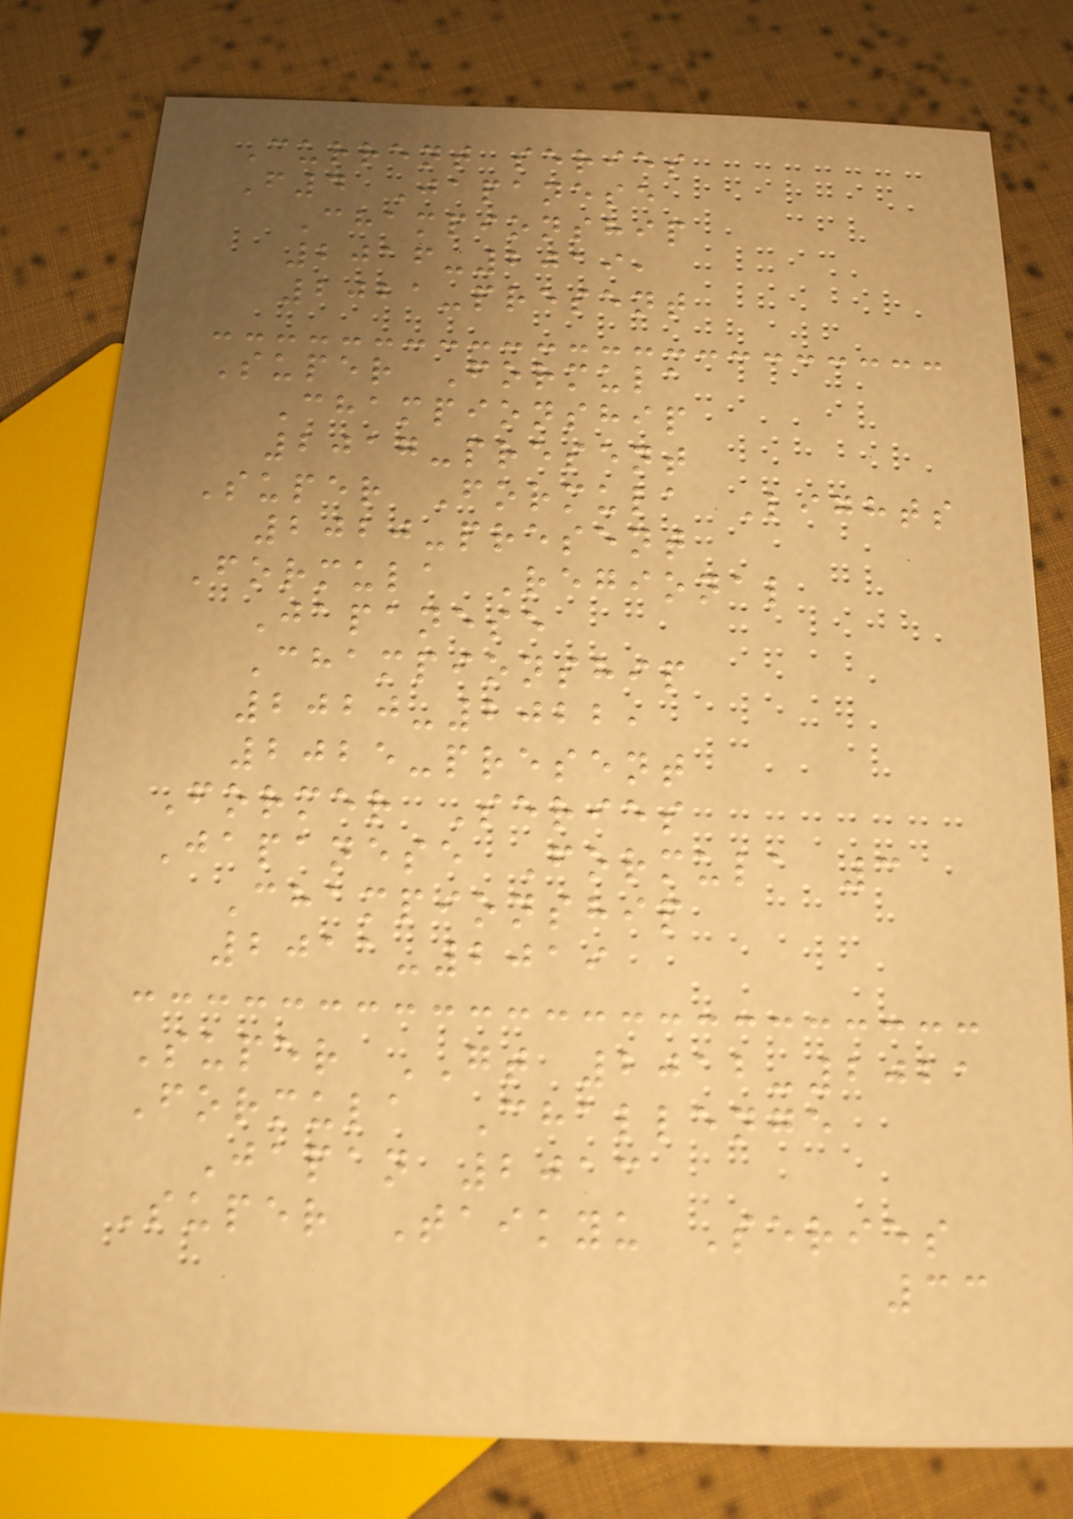Current series
F4 Japanese
Championship
2016-2019,
2021-present
Super Formula
Championship
2017-present
Super Formula Lights
2020-present
Formula Regional
Japanese
Championship
2020-2022,
2025-present
Former Series
Japanese Formula 3
Championship
2011-2019
Super GT 2012-2021
Formula Challenge
Japan 2013
Super Taikyu Series
33
